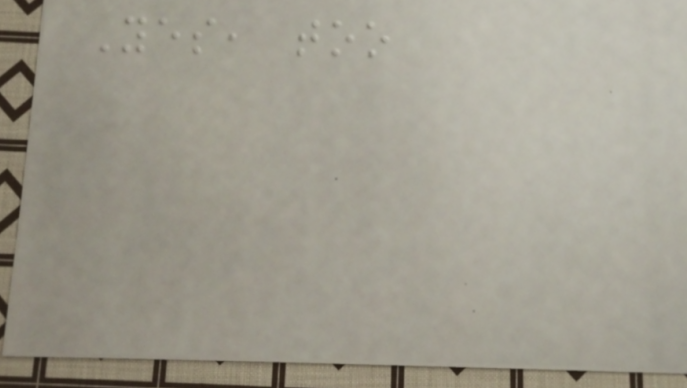Yes, too
